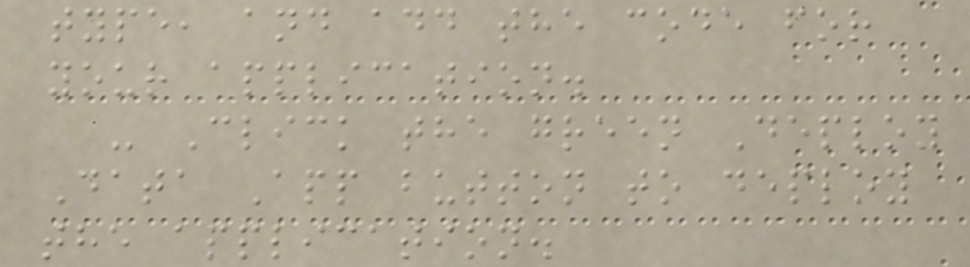type, and add the code for
your application.
- Click the green Deploy
Data App button to deploy
the application.
